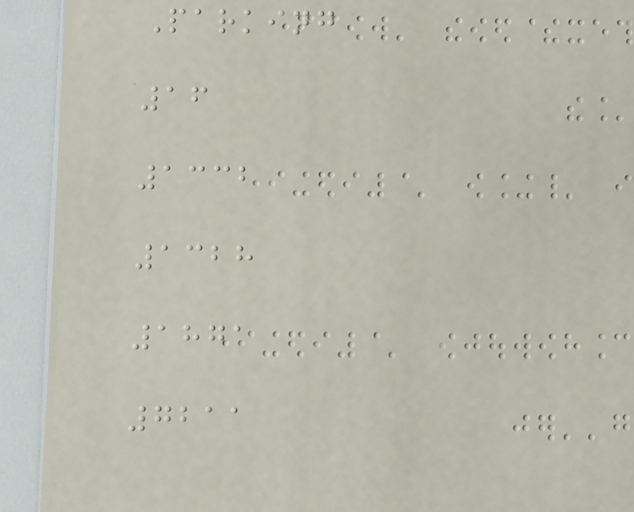Parking
16
1332
1328
1871
7211
